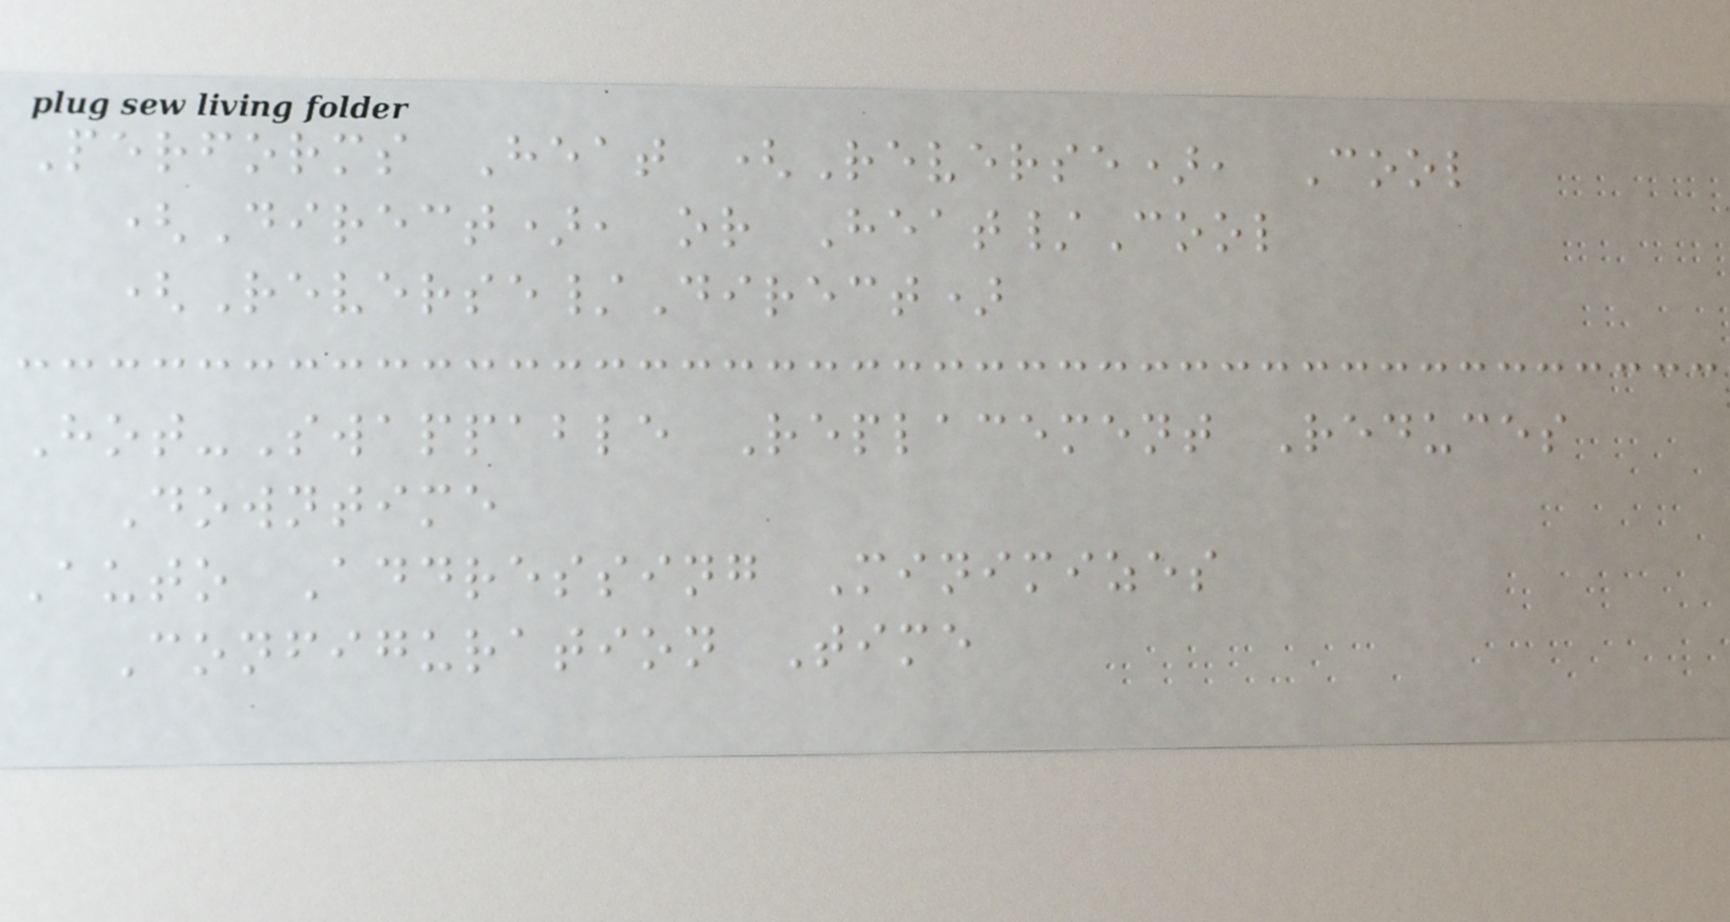Performs Heat (Reverse), Cool
(Direct), or Heat/Cool
(Reverse/Direct)
Hot-Swappable Replacement Reduces
Downtime
Auto Addressing Minimizes
Configuration Time
